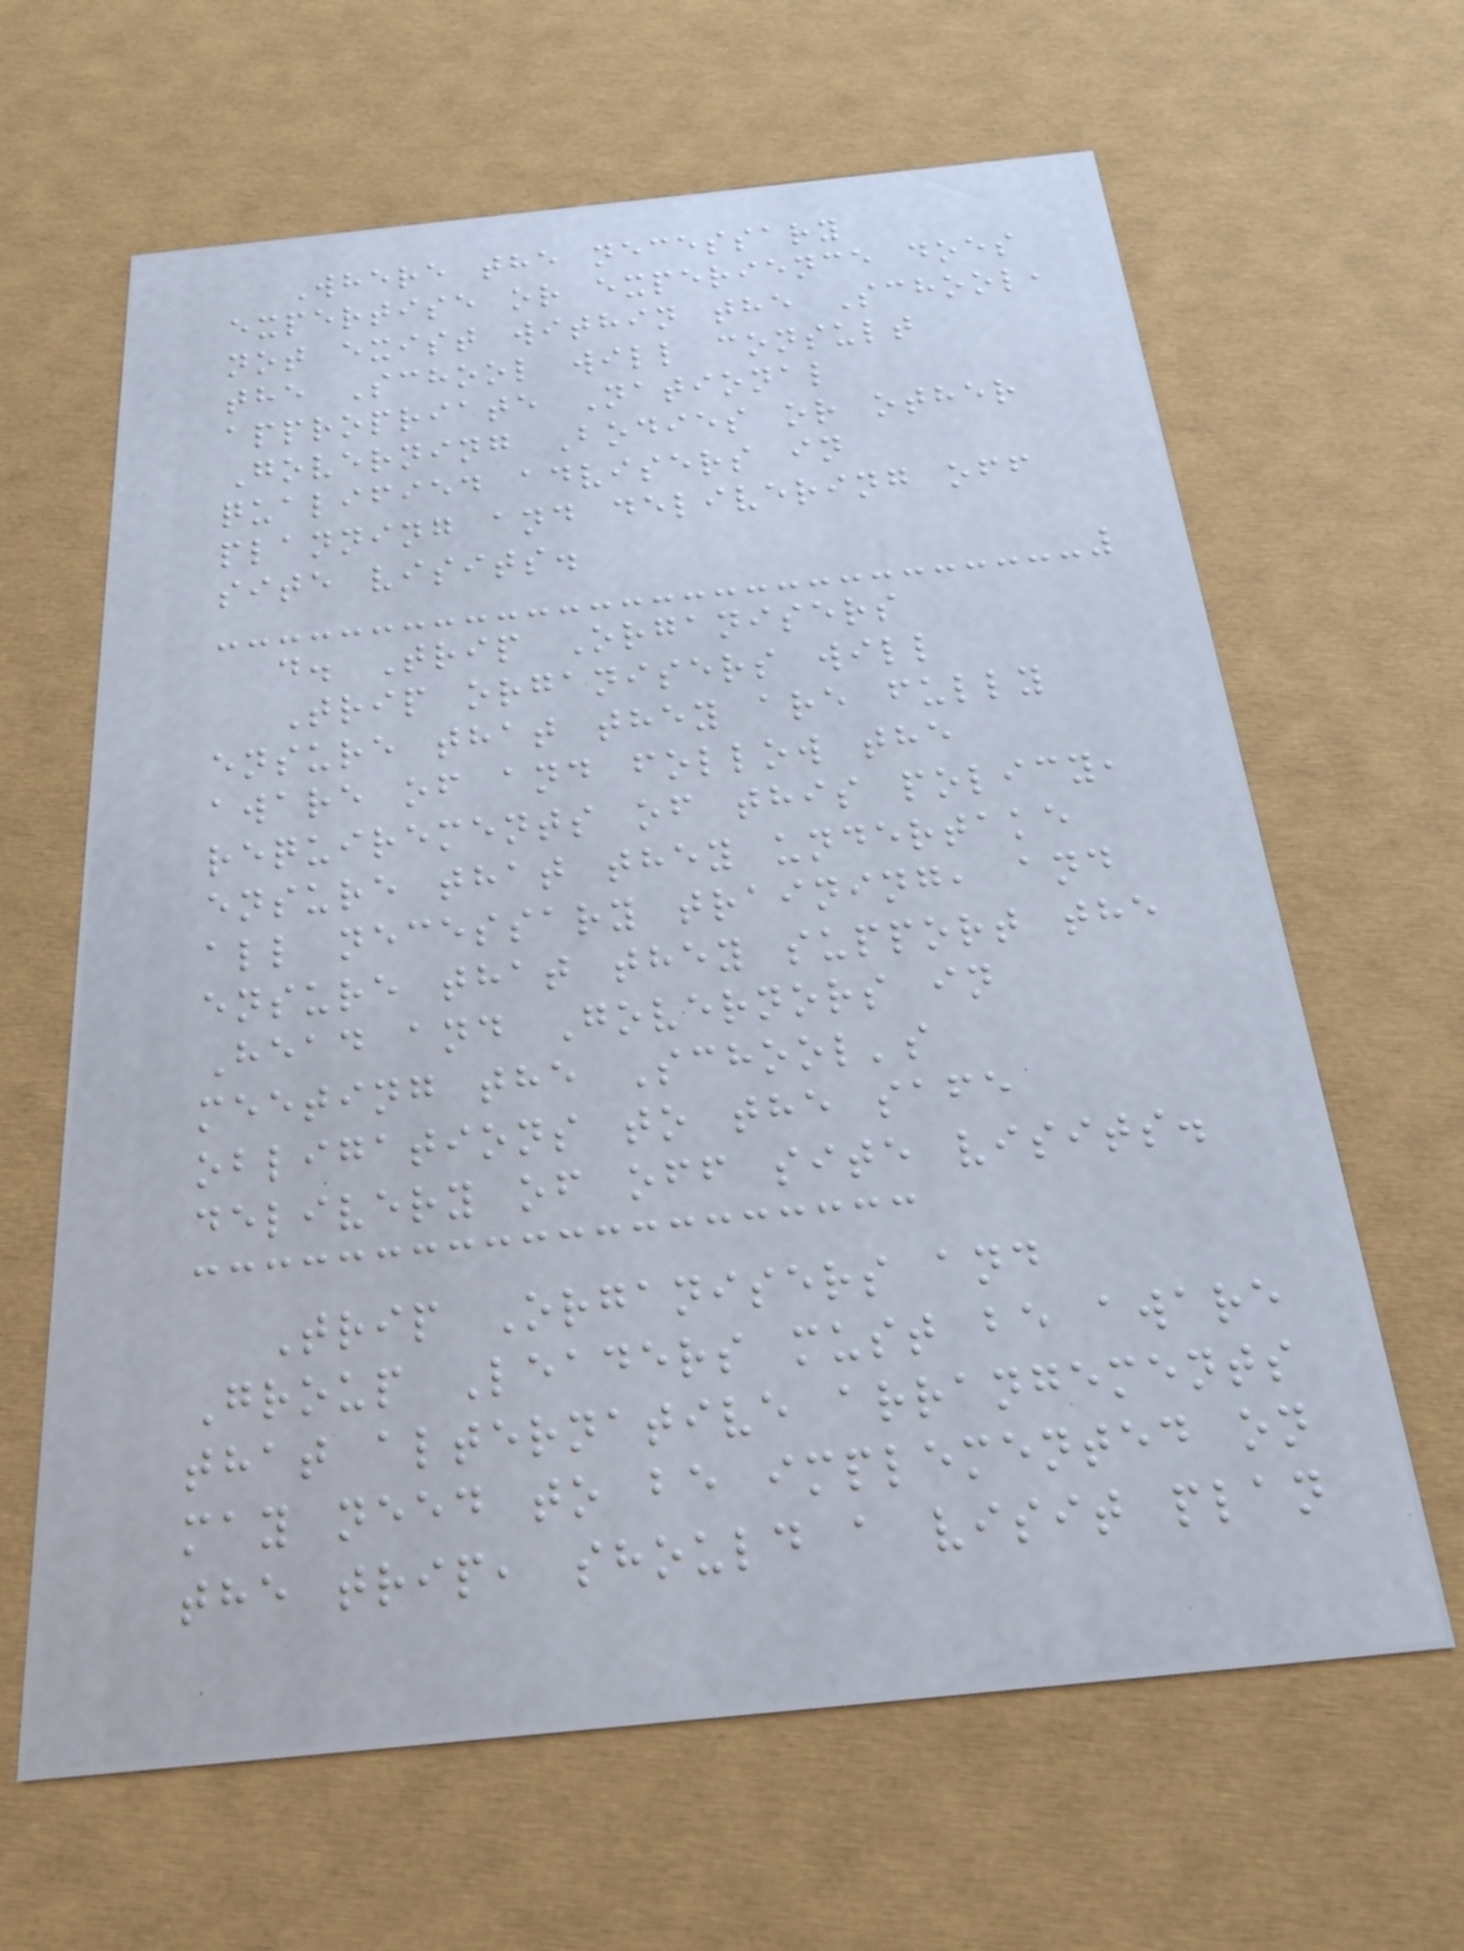Where the necessary
expertise or experience does
not exist within the School,
the School will consult
appropriate National
Governing Bodies or other
qualified advisers in
planning and delivering off
site visits.
d. Trip Organisers
Trip organisers will
ensure that they are fully
aware of and follow the
requirements of this policy,
ensure that they undertake
all necessary training, and
ensure that they support the
Head and Governors in
meeting the School's
obligations to the safe
delivery of off site visits.
Trip Organisers and
Group Leaders must be aware
that alternative arrangements
may need to be implemented on
the trip, should a visit plan
